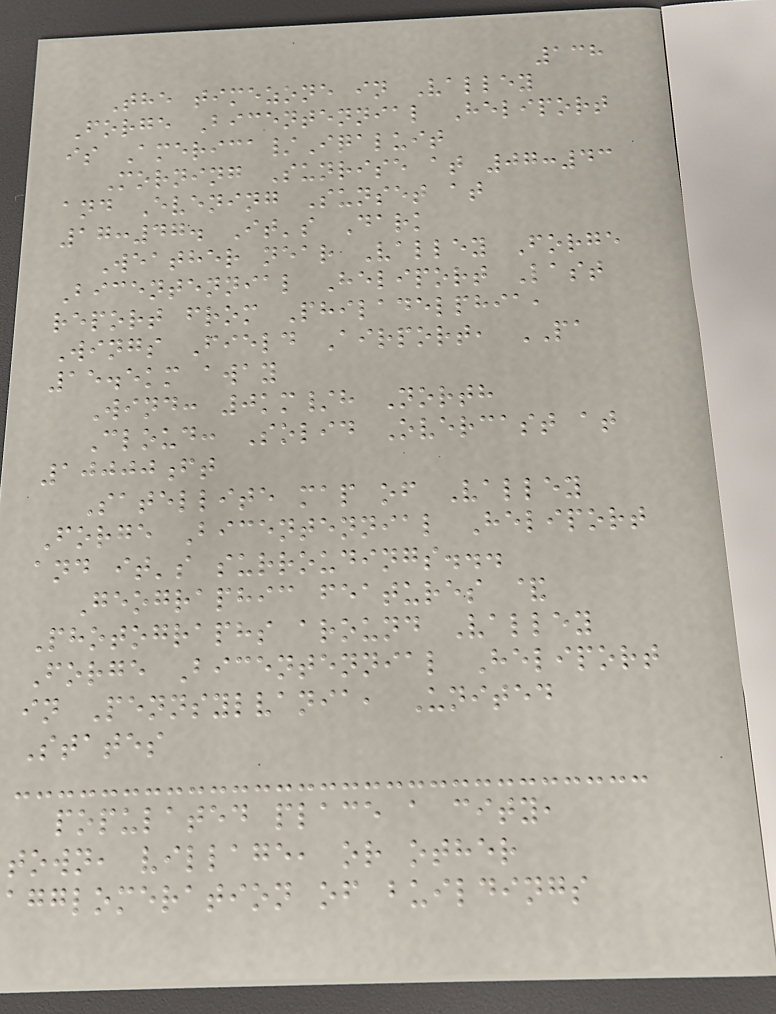138
The timezone in Valley
Forge Bicentennial Heliport
is America/Iqaluit
Morning Sunrise at 07:43
and Evening Sunset at
17:47. It's Dark
Weather near Valley Forge
Bicentennial Heliport Last
report from Philadelphia,
Wings Field Airport, PA
15.5km away
Wind: 0km/h North
Cloud: Solid Overcast at
10000ft
Satellite map of Valley
Forge Bicentennial Heliport
and it's surroudings...
Geographic features &
Photographs around Valley
Forge Bicentennial Heliport
in Pennsylvania, United
States
populated place a city,
town, village, or other
agglomeration of buildings
